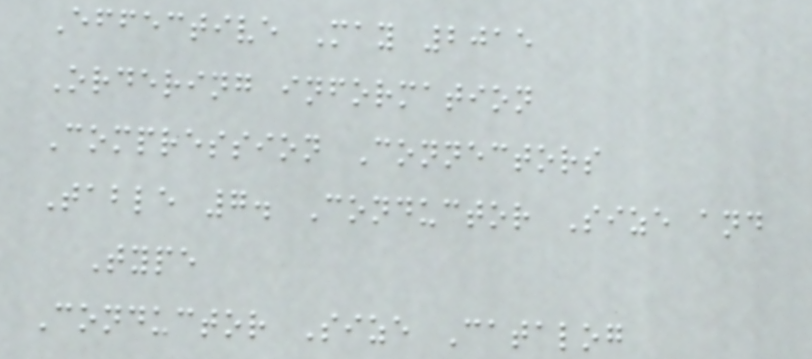Effective May 2015
Ordering information
Compression Connectors
Table 7. Conductor Size and
Type
Conductor Size Catalog
